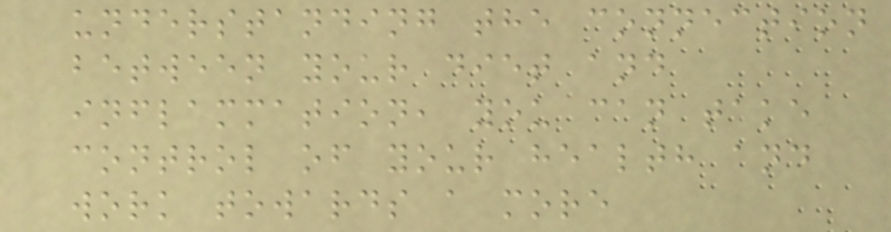understanding the connection
between your diet and
inflammation, you can take
control of your health and
work towards a more
